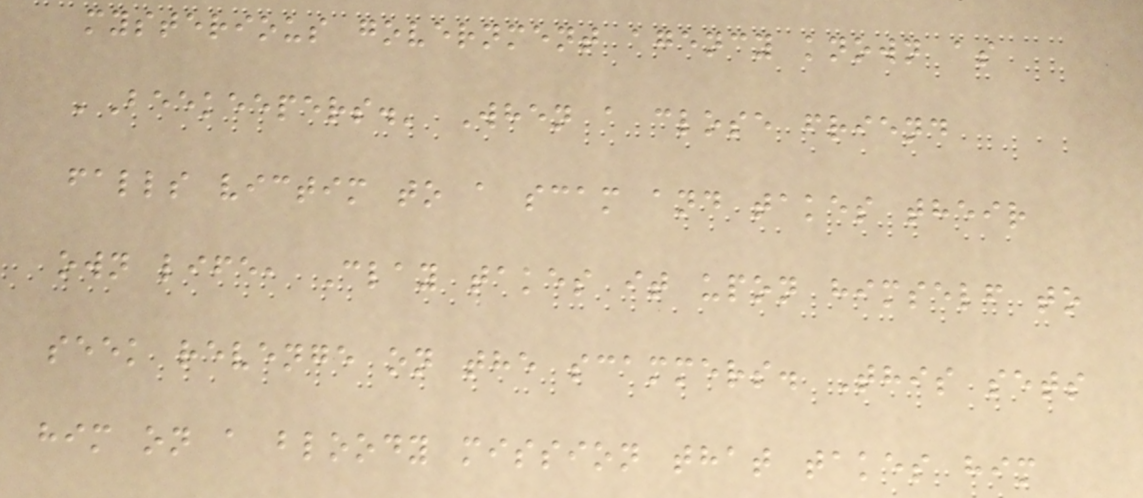mysterious government agency known as
'Beekeepers.' When a close friend
falls victim to a scam and takes their
own life, Clay takes it upon himself to
seek revenge on the scammers. This sets
him on a bloody mission that takes him
